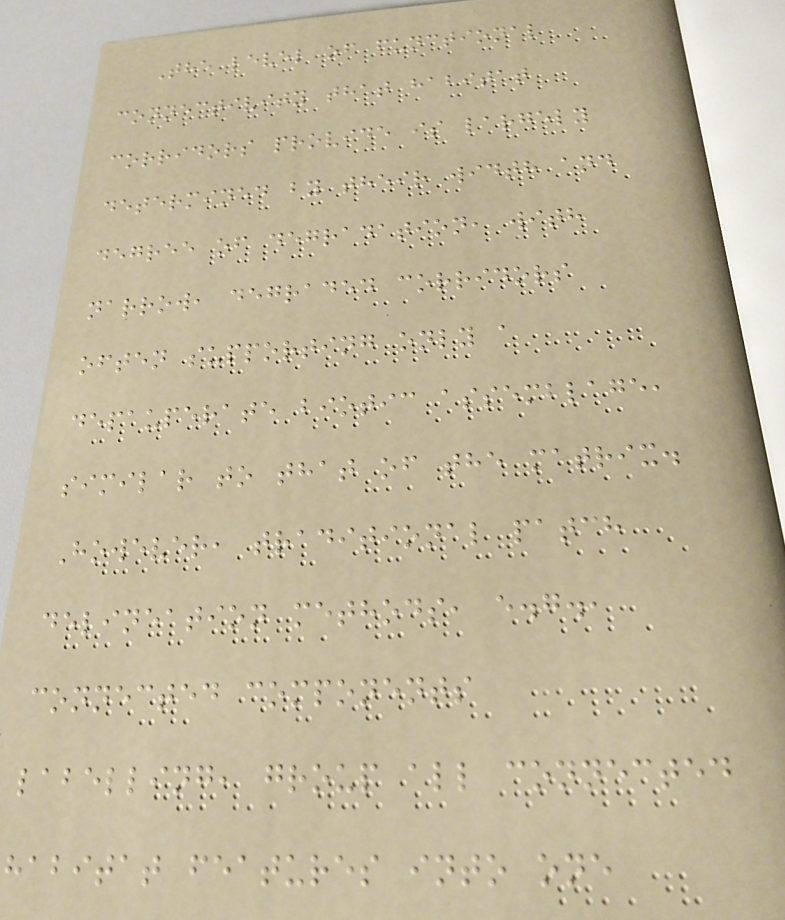The level of functional
connectivity that habitat
corridors provide is largely
determined by their width and
degree of degradation, with
narrow, degraded corridors
often supporting only a
depauperate biotic assemblage,
similar to that of the matrix.
However, traditional patch
delineation methods, e.g.,
connected components
labelling, group all connected
habitat features into one
